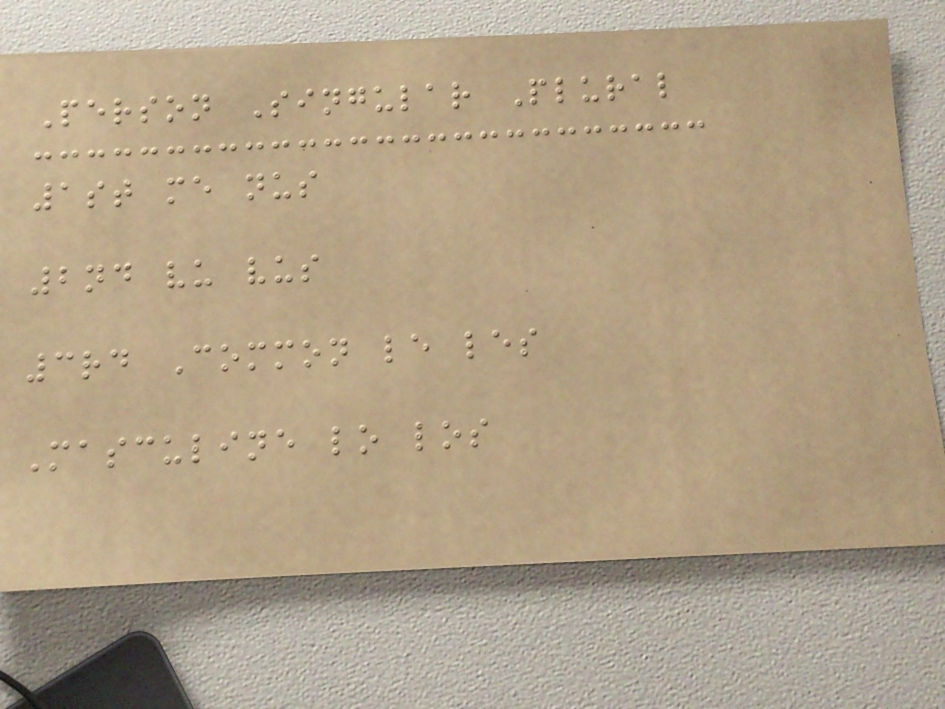Person Singular Plural
1st me nus
2nd vu vus
3rd Common le les
Masculine lo los
